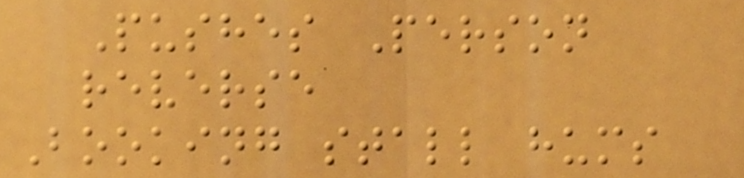Pushes Person
reverse
Booking stall hums
